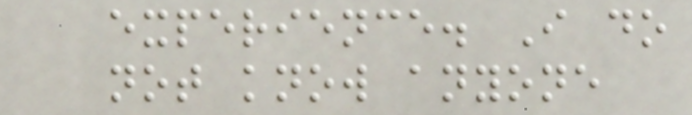experience. I do
not know anyone
